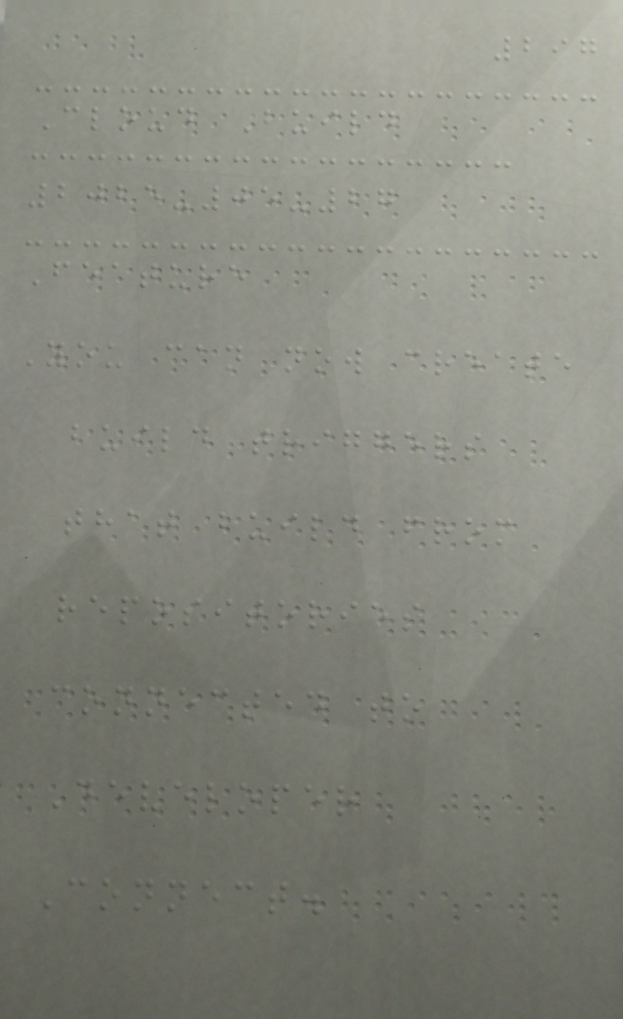297
Cloud Build
2025-05-27
Feature
You can now create
build triggers
that build from
repositories
connected to
Developer
Connect.
